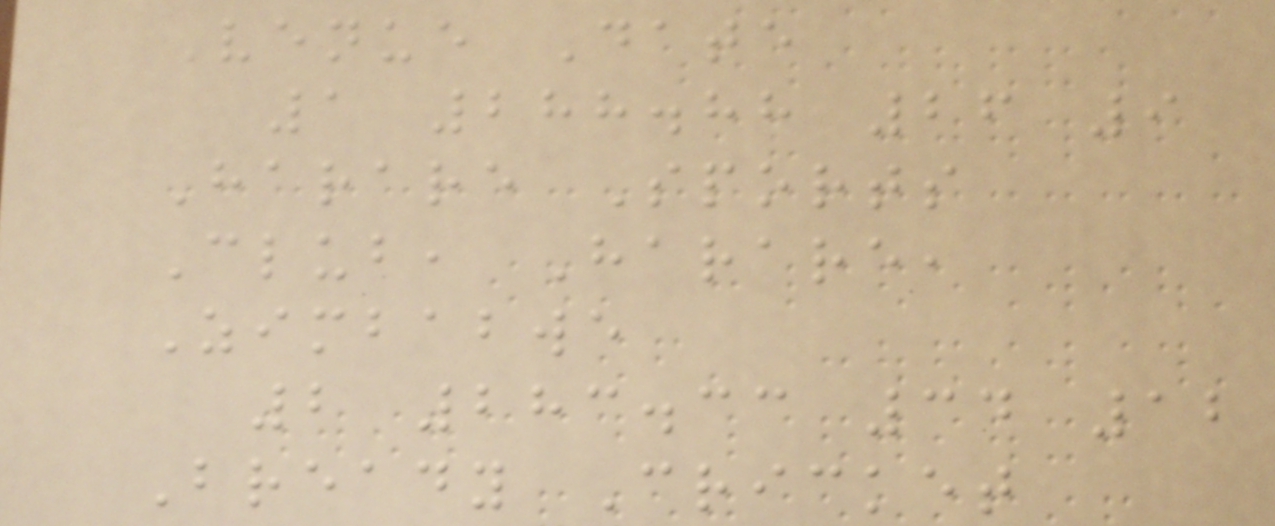Venue Date
1 288.88 26 9
Harare Sports
Club, Harare,
Zimbabwe
2 283.33 34 12
Bready Cricket
